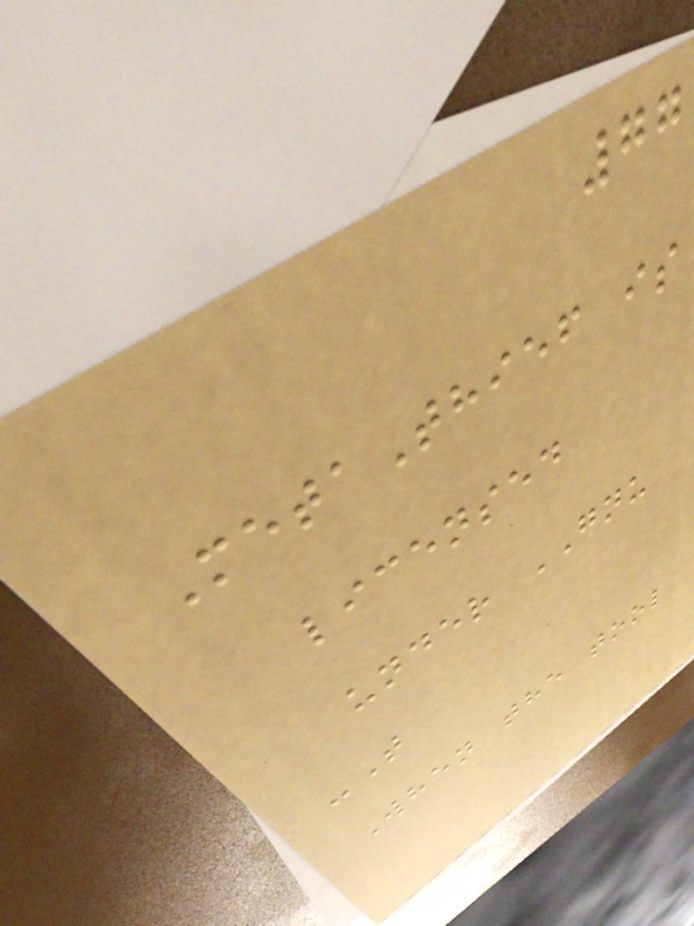77
MetaThief is
licensed
under GNU
-T
When the tool
